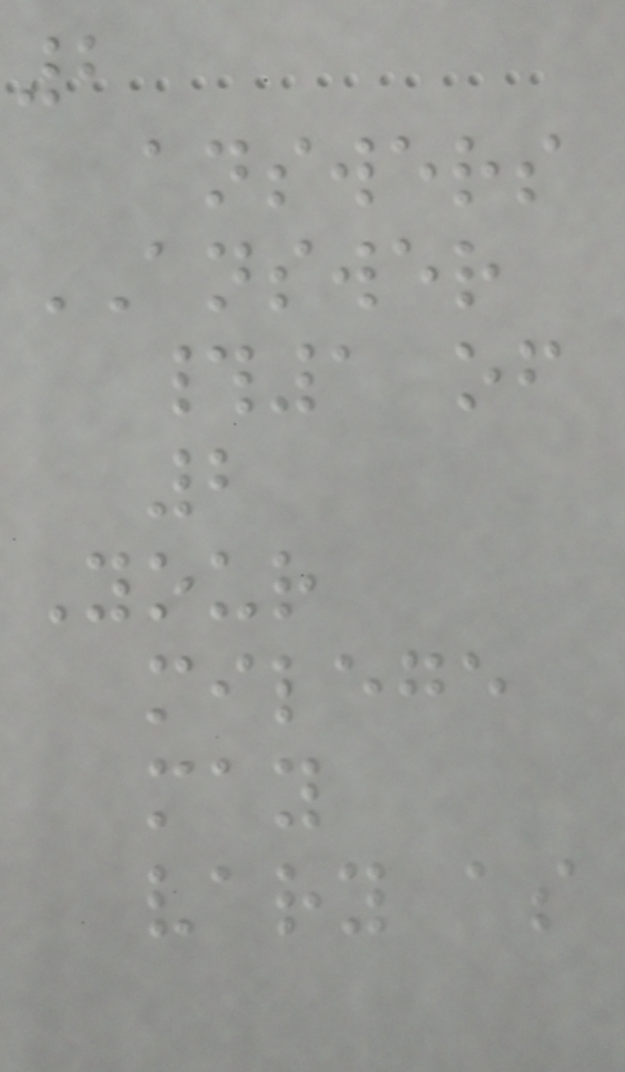2
answers
ANSWER
#1 of
2
Your
milege
may
vary as
